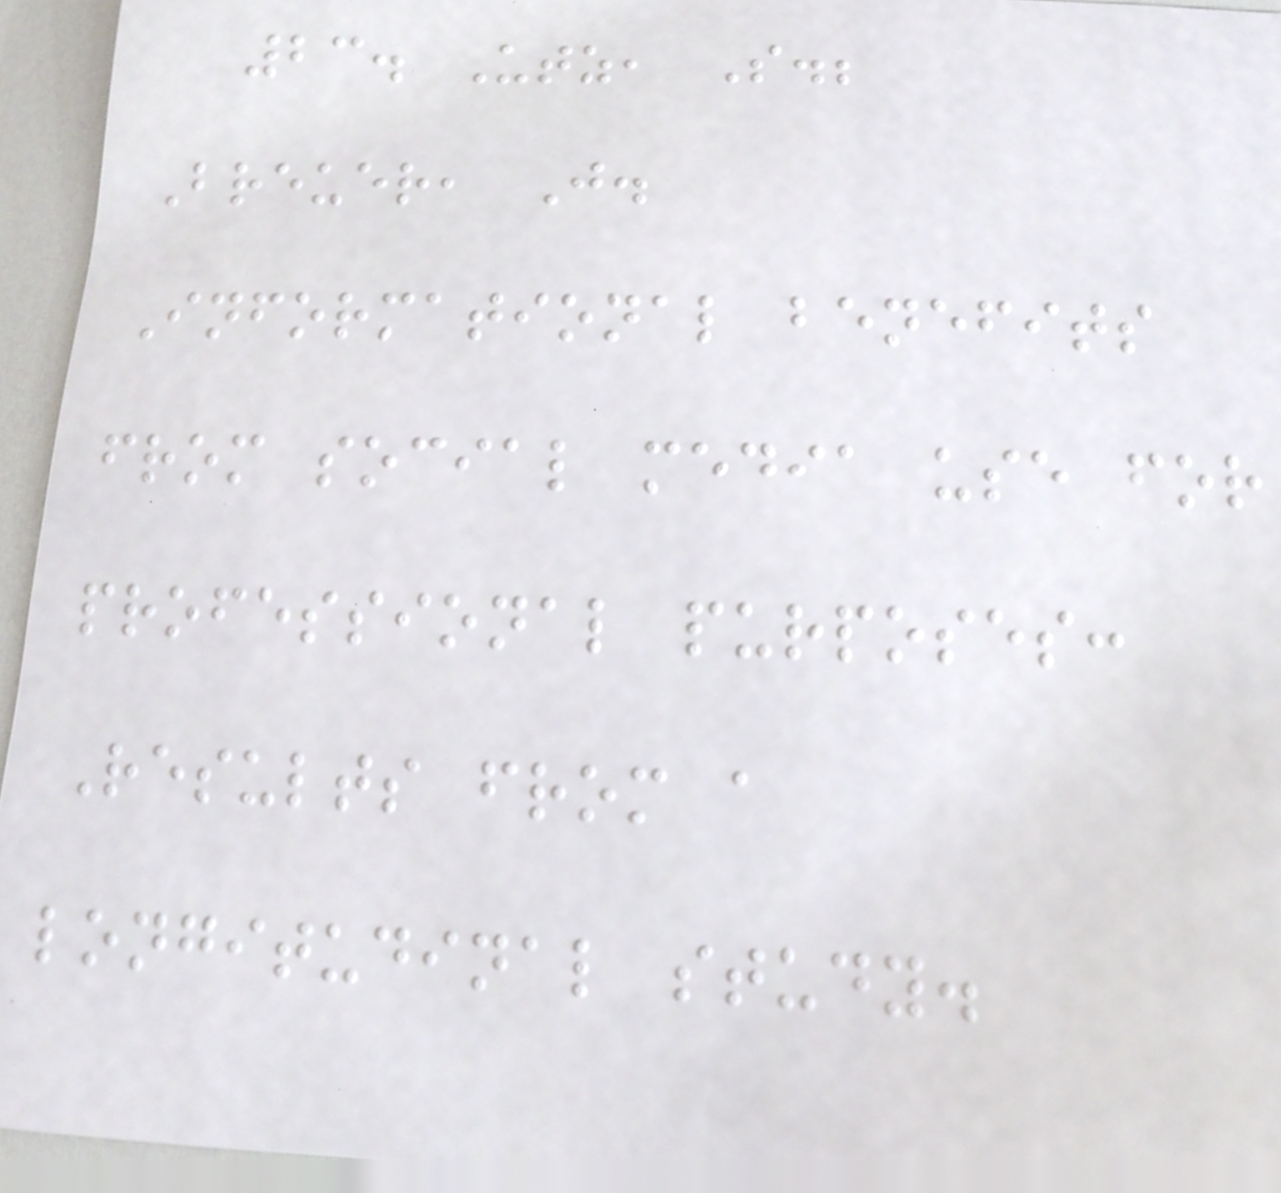23. Utz, S.;
Breuer, J.
Informational benefits
from social media use for
professional purposes:
Results from a
longitudinal study.
